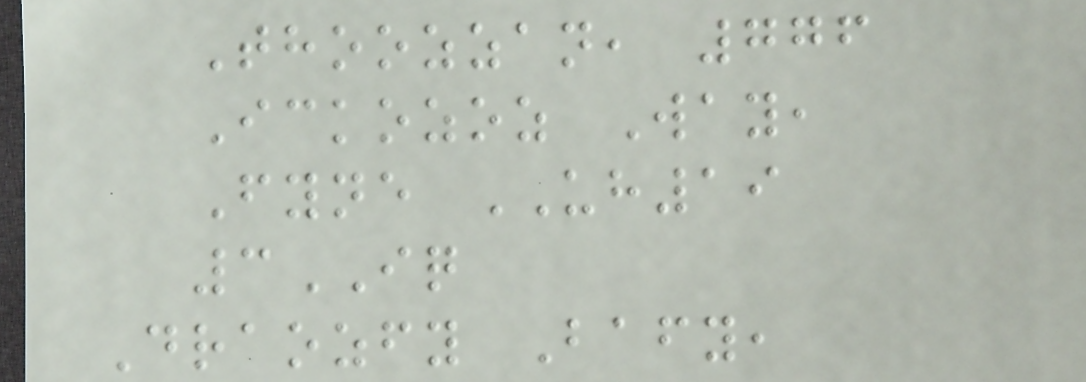Thoozzan, 776
Ickozoz Way,
Fyne UH19
3IQ
Draozfy Bafy,
